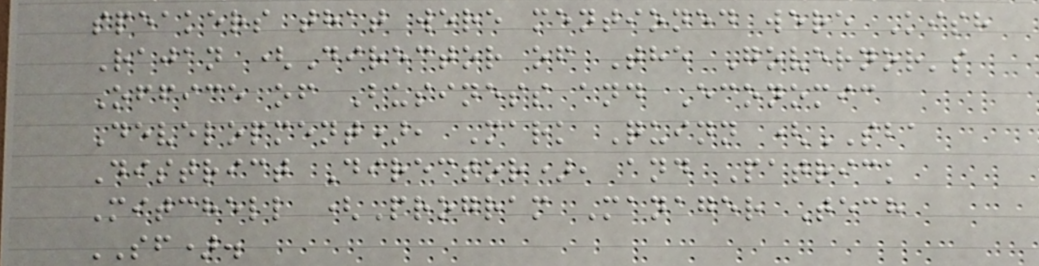speakers that were mentioned were Kish
Rajan (Director of The Governor's
Office of Business and Economic
Development), Mark Quinn (SBA
District Director), and Patrick
Mitchell (Program Manager Tech
SF).
